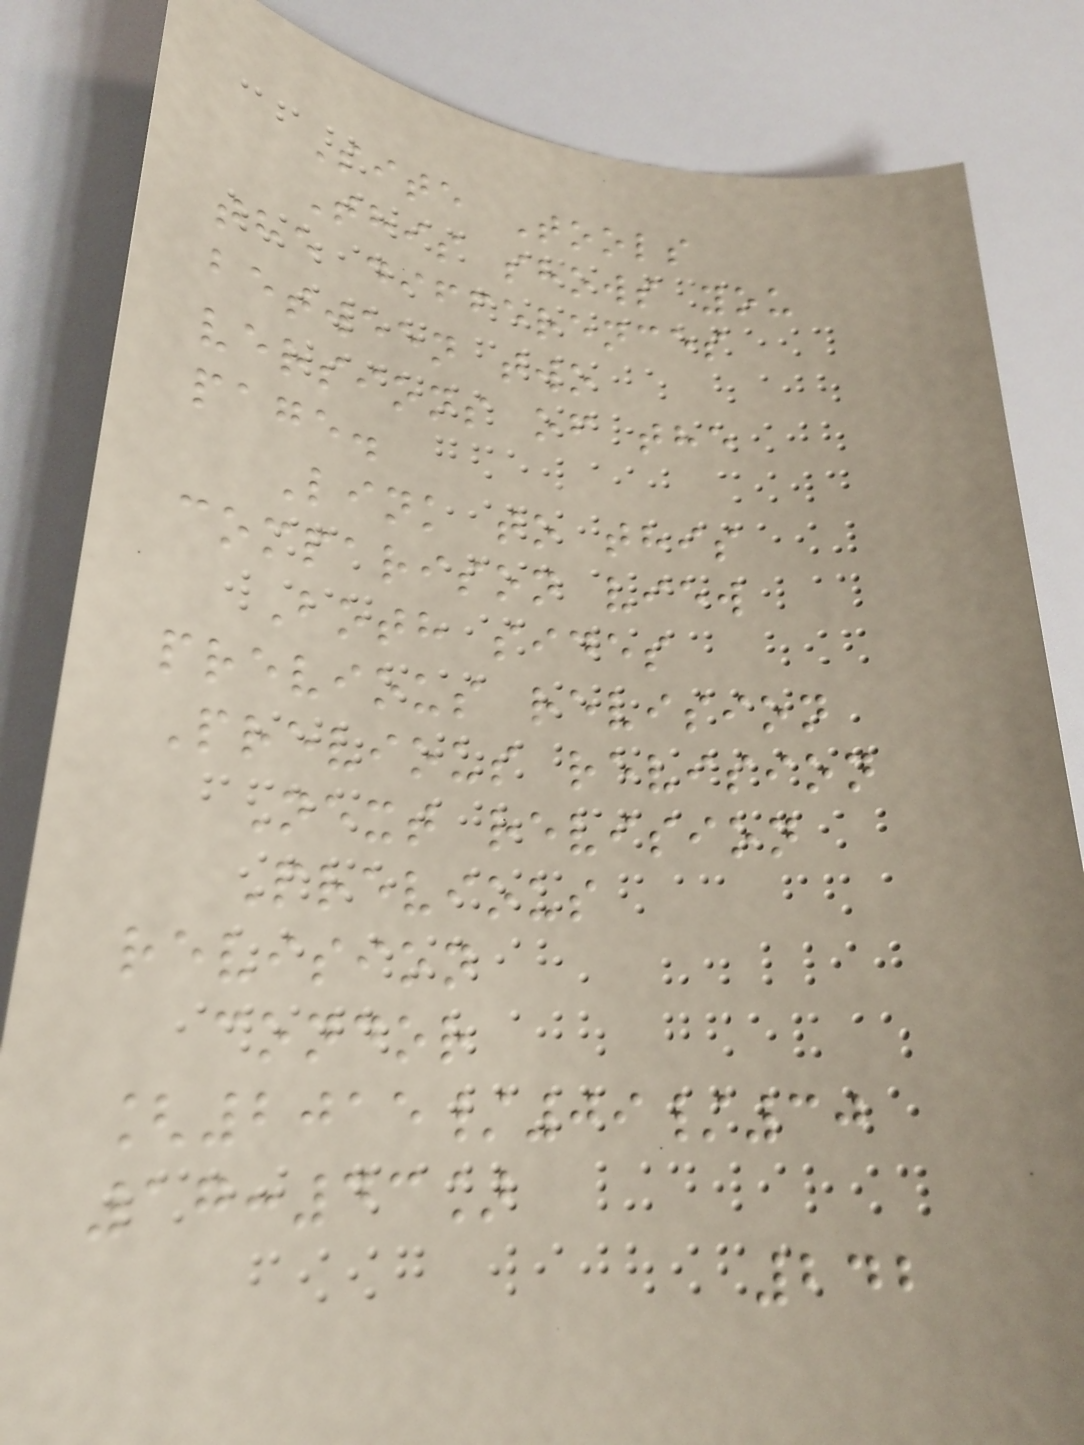Site Tools
This shows you
the differences
between two
versions of the
page.
Link to this
comparison view
Both sides
previous revision
Previous revision
Next revision
Previous
revision
condor
[2015/09/30
17:43]
242
